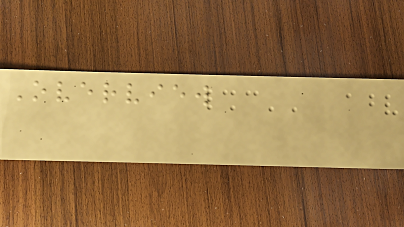Overview
